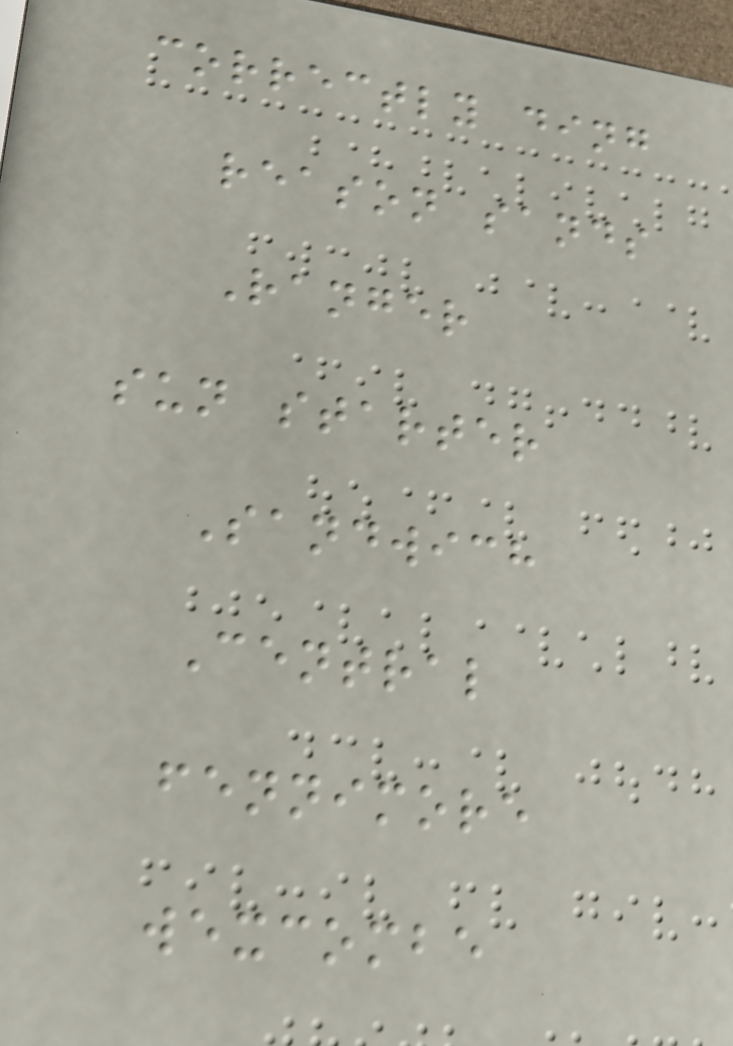correctly ding
reason sands
Ranger
sun starter
Sandwich
Central
fennimore
wexcombe
